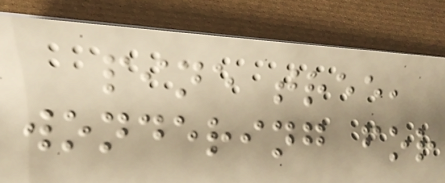pine tree,
wondering for
